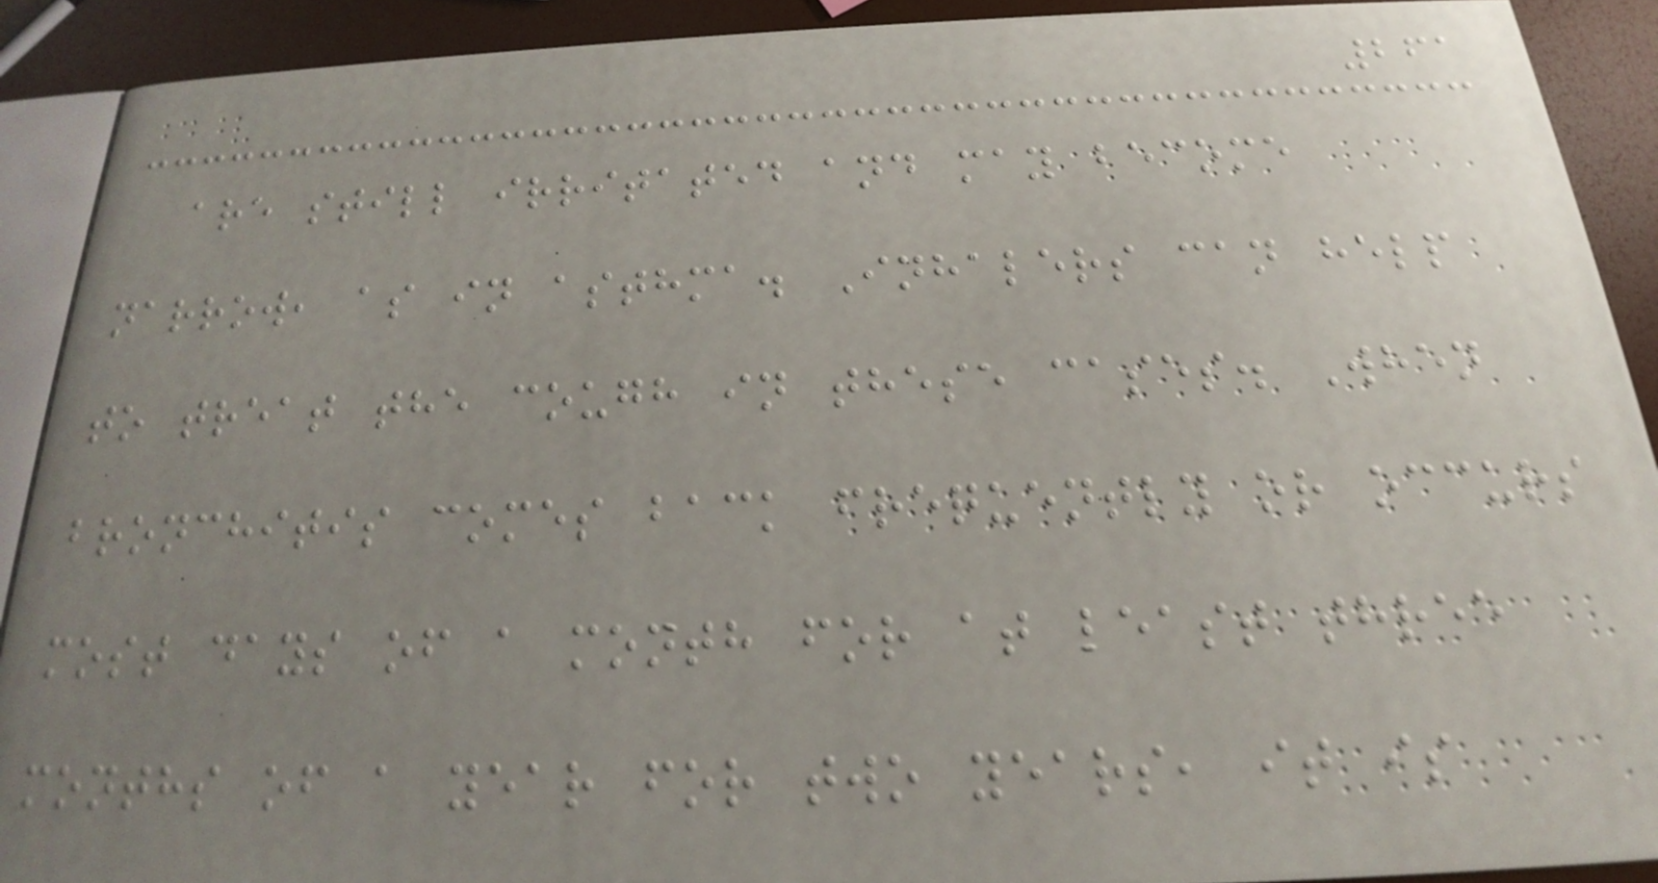261
are still irritated and may become
narrow, as in asthma. Inhalers can help
to treat the cough in these cases. When
bronchitis comes back frequently or occurs
most days of a month for at least three
months of a year for two years, it is
